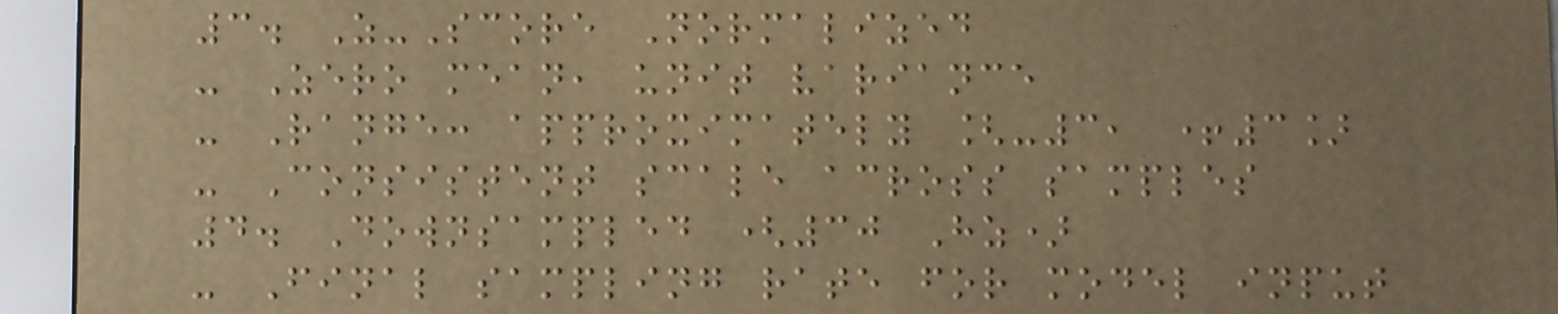3. Z-Score Normalized
- Zero mean, unit variance
- Range: approximately [-3, +3]
- Consistent scale across samples
4. Downsampled (30 Hz)
- Final sampling rate for model input
